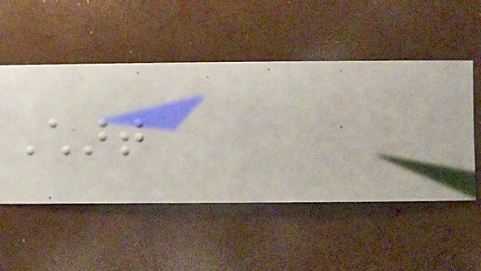Chart
